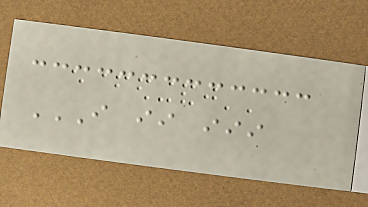I II III
